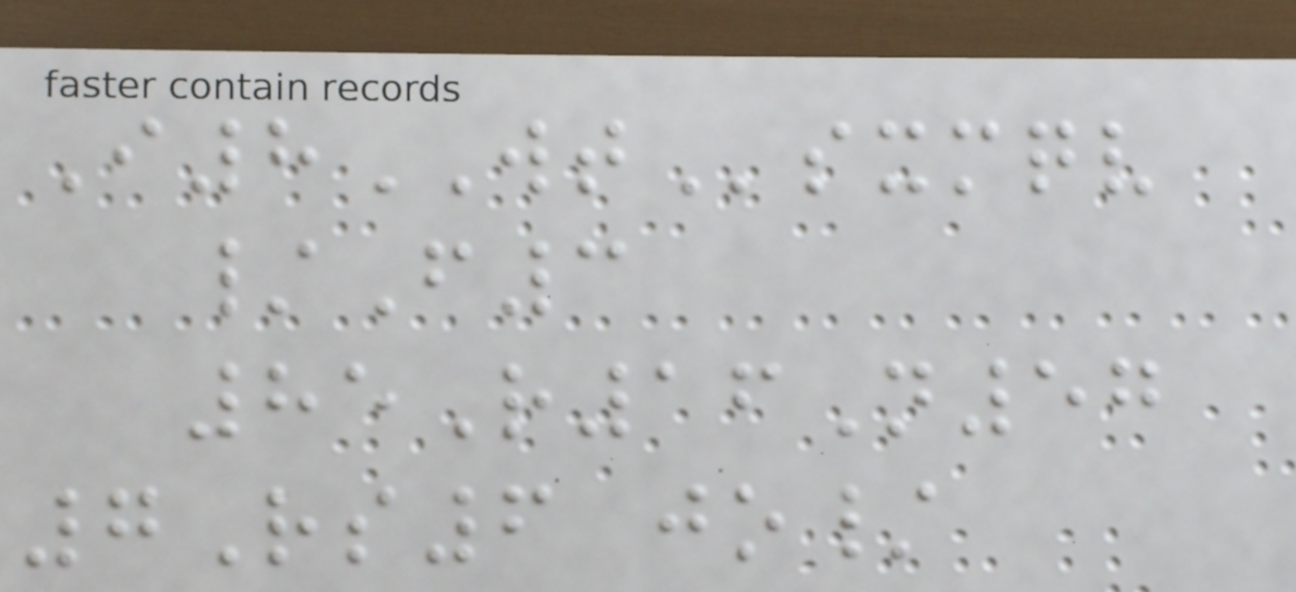I8WTsxmqv
/F3
85R16N57
7Rs6 jo/
